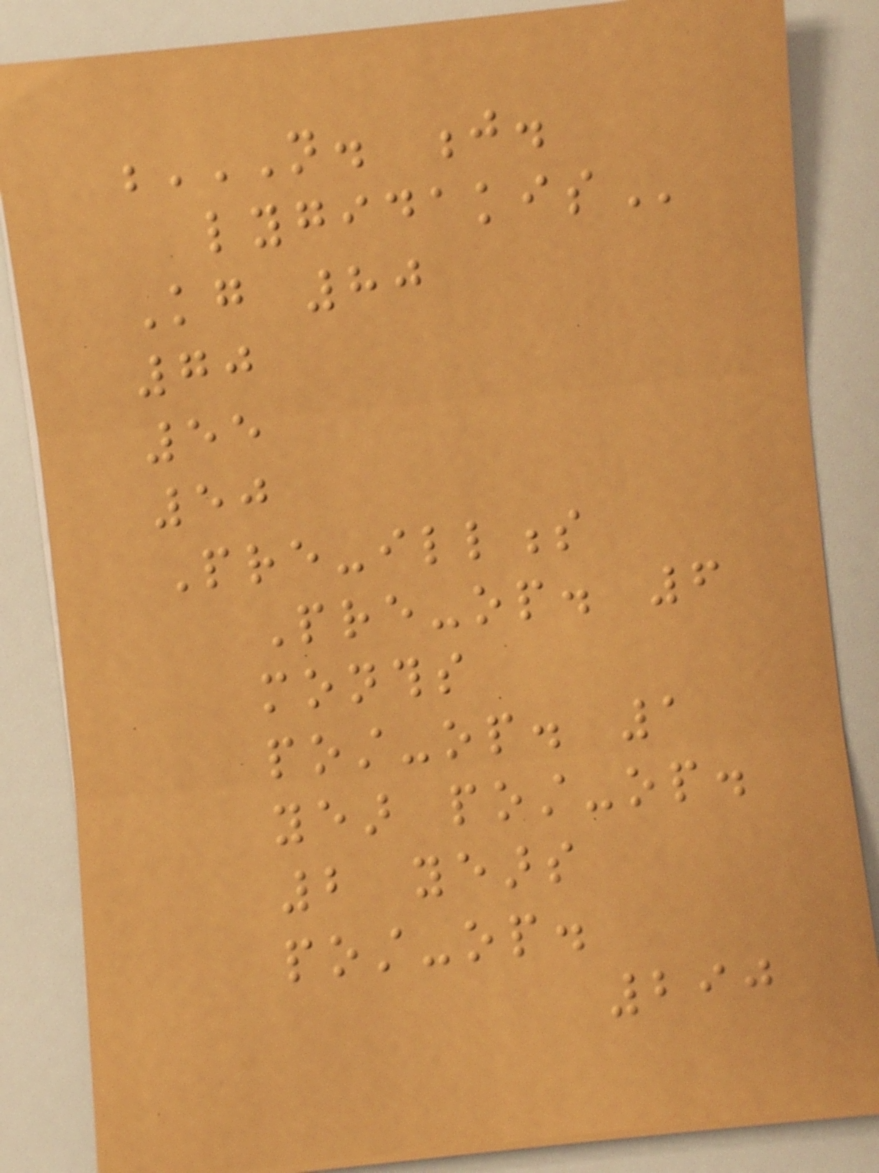N. J.
LYGIDAKIS
Kg 80
70
55
50
Pre-illness
Pre-op. 6
months
post-op. 1
year post-op.
2 years
post-op.
290
